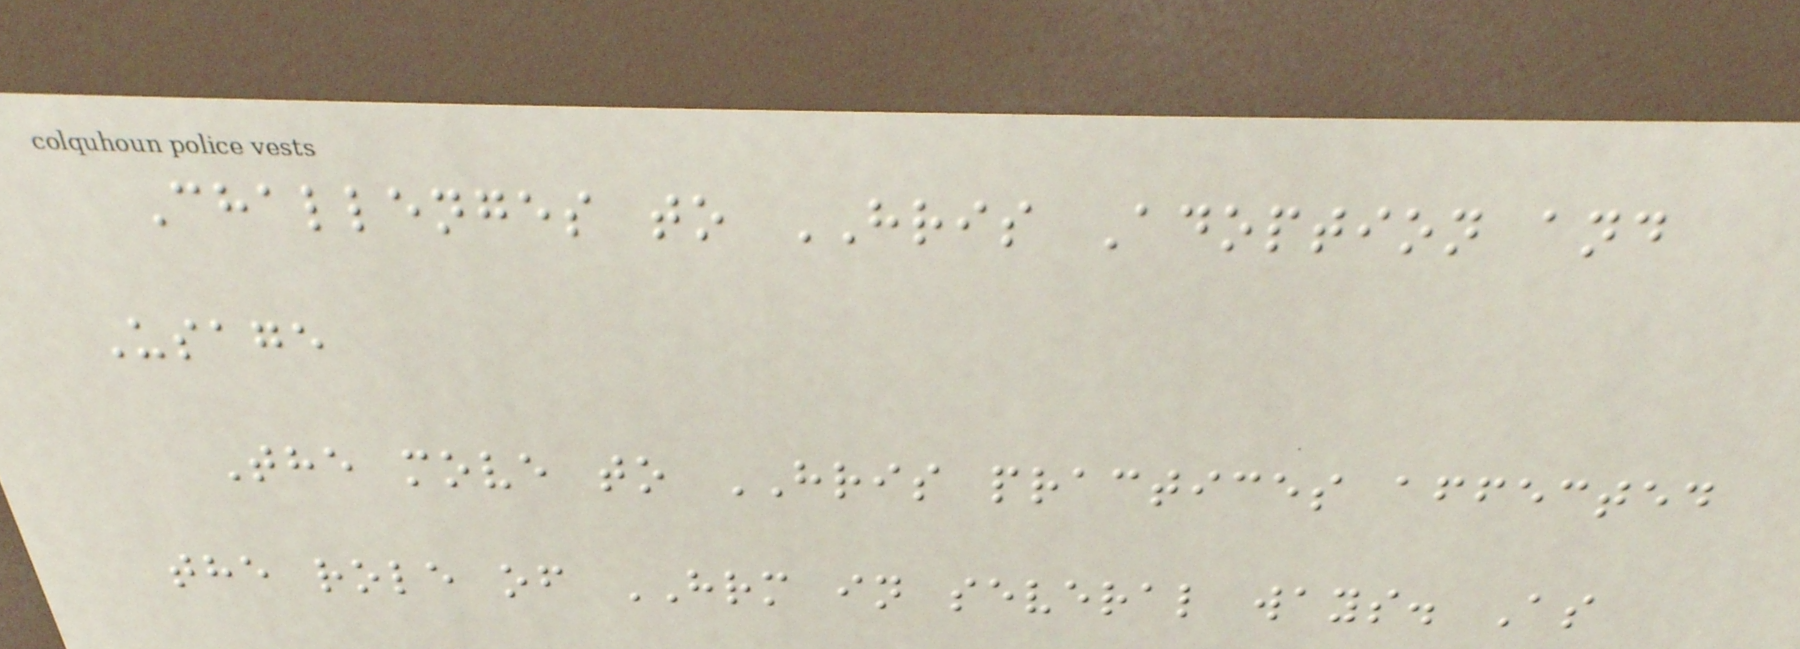Challenges to HRIS Adoption and
Usage
The move to HRIS practices affected
the role of HRM in several ways. As
